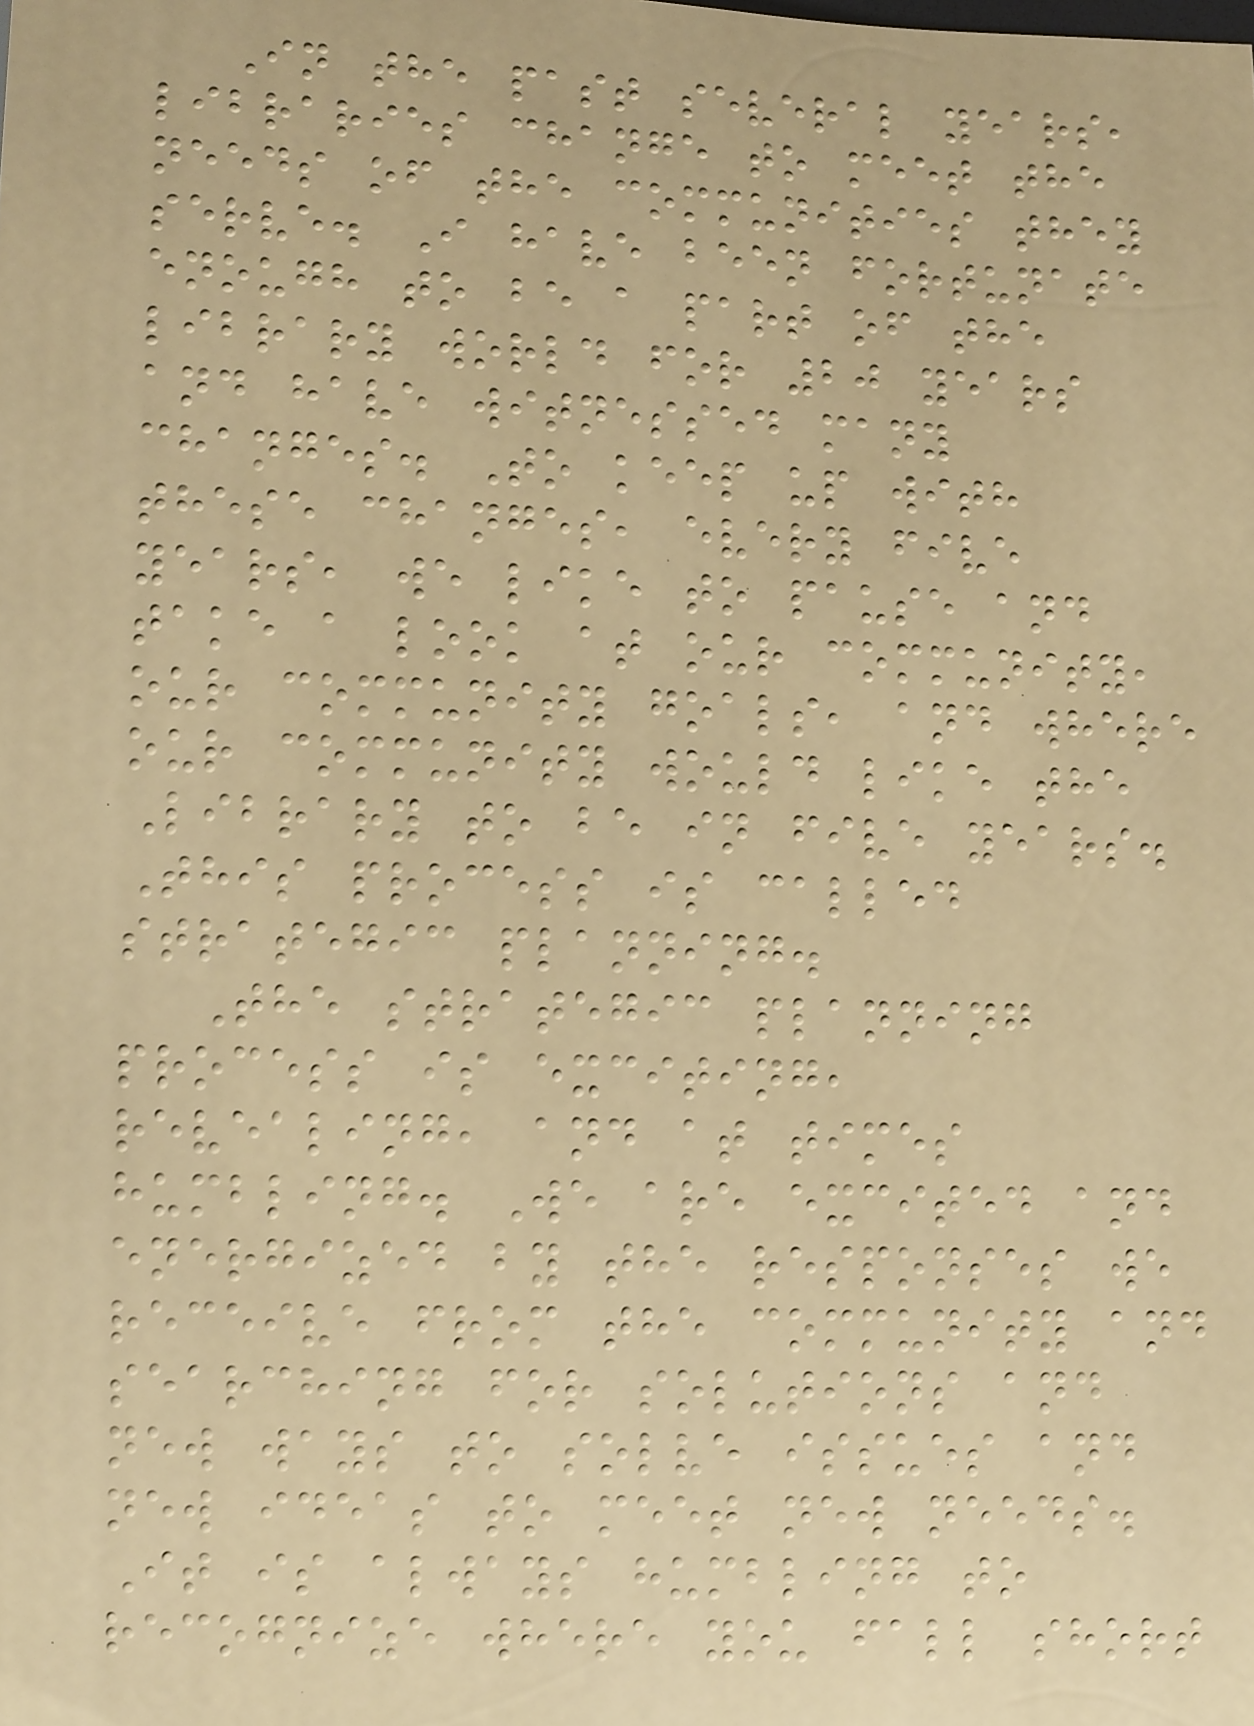In the past several years,
libraries change to meet the
needs of the communities they
serve. I have been fortunate
enough to be a part of the
library world for 20 years
and have witnessed many
changes. To keep up with
these changes, every five
years, we like to pause and
take a look at our community,
our community goals, and where
our community would like the
Library to be in five years.
This process is called
strategic planning.
The strategic planning
process is exciting,
revealing, and at times
humbling. We are excited and
energized by the responses we
receive from the community and
searching for solutions and
new ways to solve issues and
new ideas to meet new needs.
It is always humbling to
recognize where you fall short
